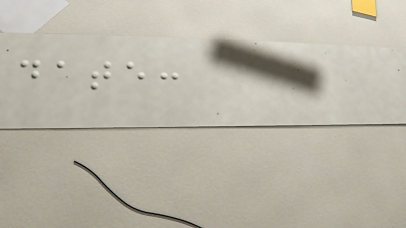date:
